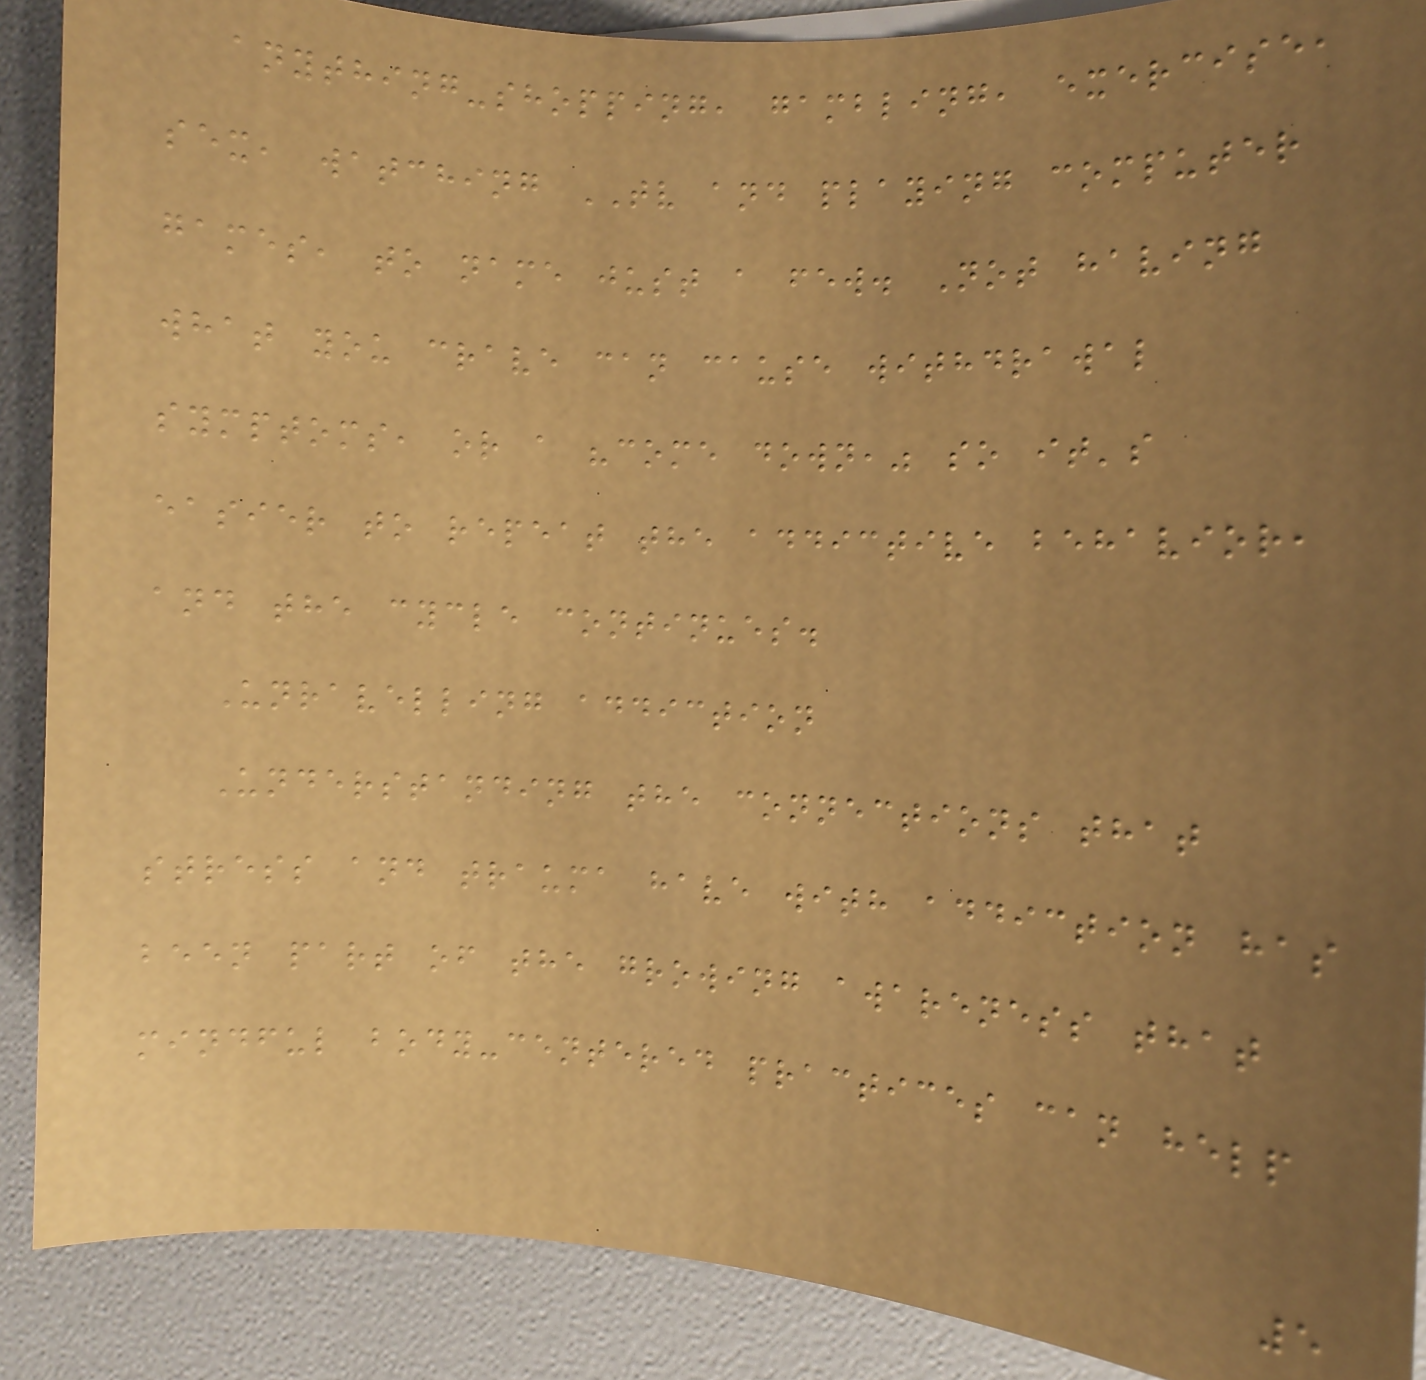anything-shopping, gambling, exercise,
sex, watching TV and playing computer
games, to name just a few. Not having
what you crave can cause withdrawal
symptoms, or a "come down," so it's
easier to repeat the addictive behavior,
and the cycle continues.
Unravelling addiction
Understanding the connections that
stress and trauma have with addiction has
been part of the growing awareness that
mindful body-centered practices can help
5
